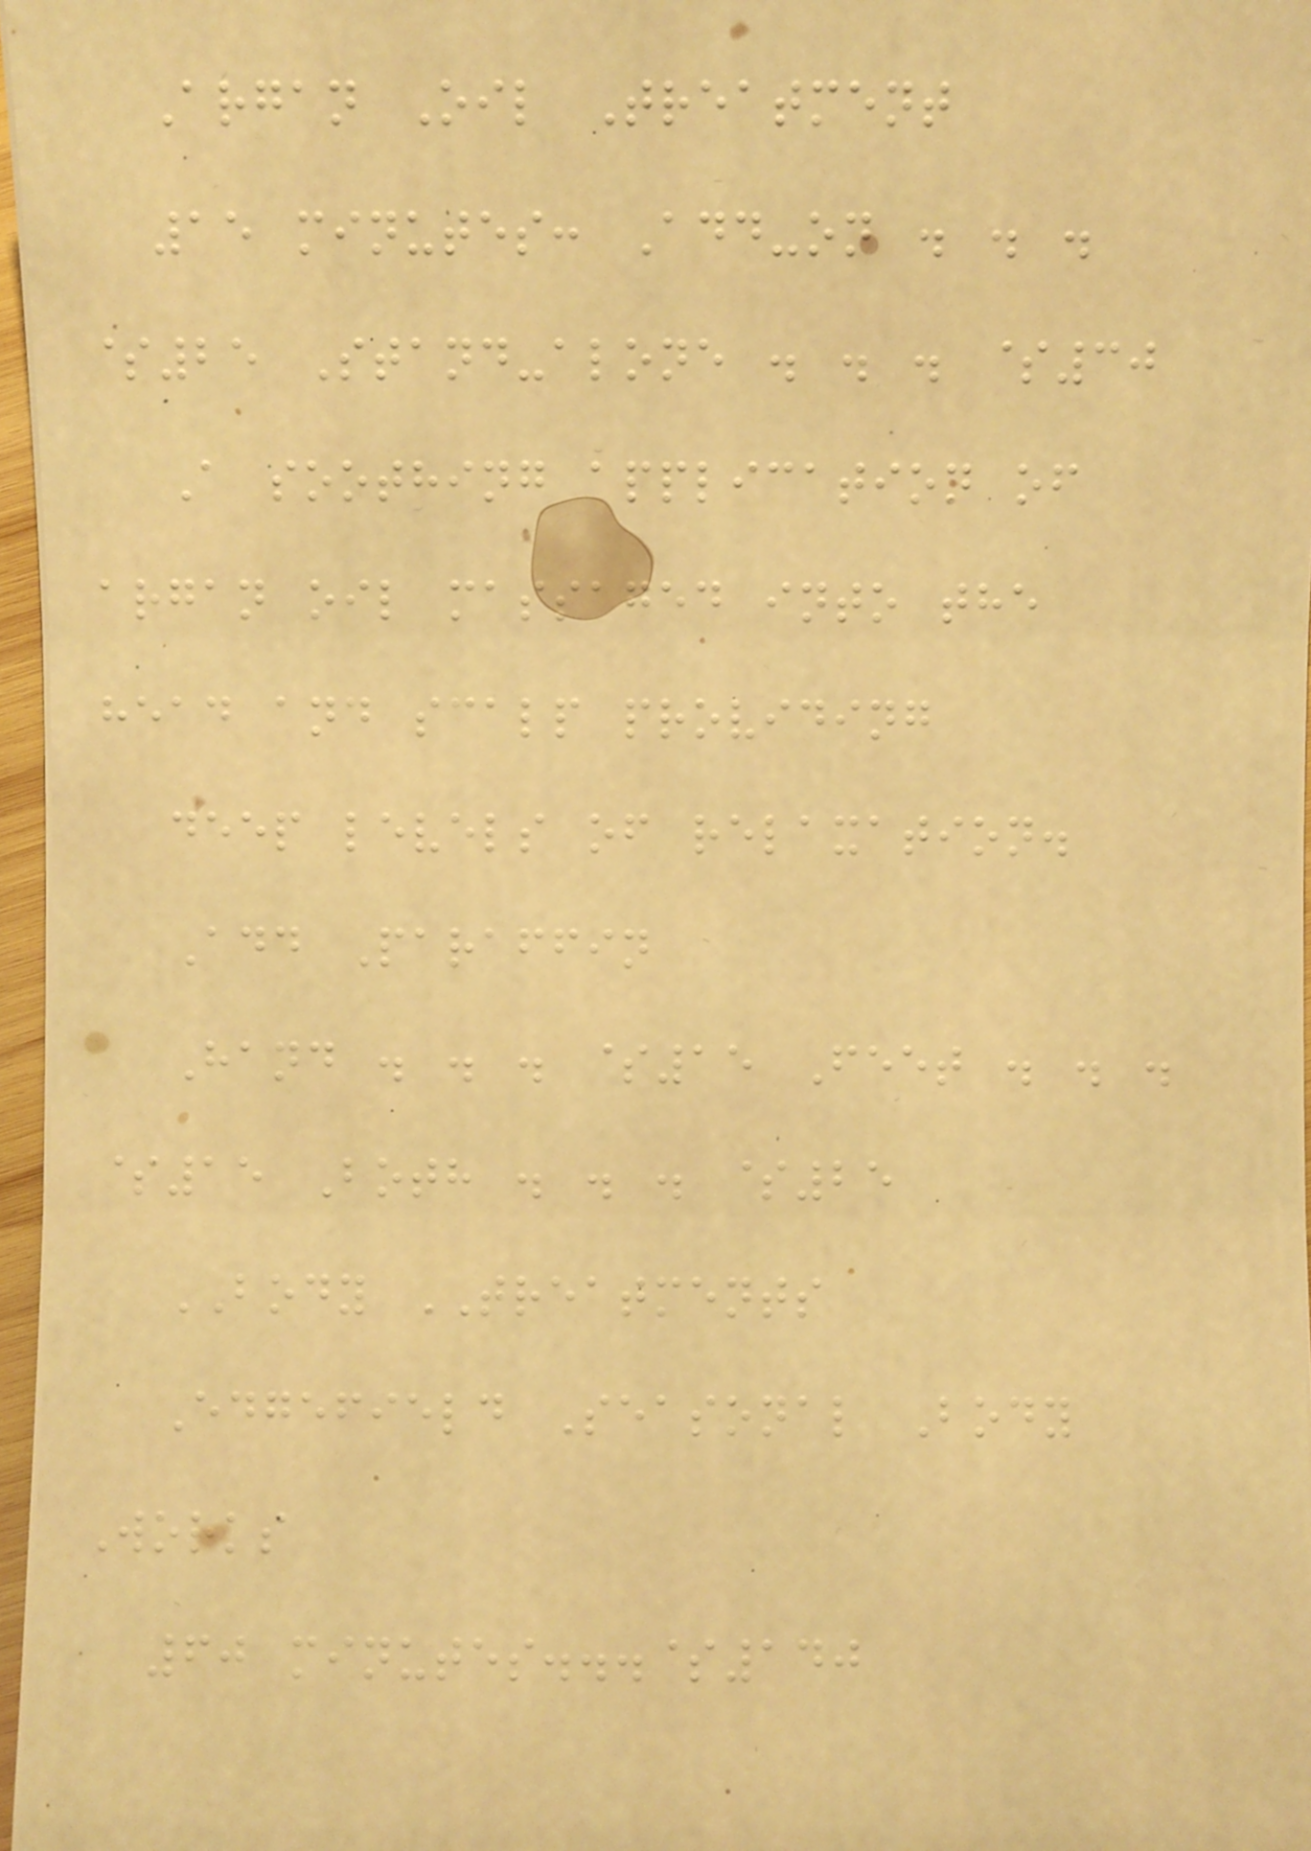Argan Oil Treatment
15 minutes: Add-on . . .
$25 Stand-alone . . . $30
A soothing application of
argan oil massaged into the
head and scalp providing
deep levels of relaxation.
Add Paraffin
Hand . . . $15 Feet . . .
$15 Both . . . $25
BODY TREATMENTS
Edgefield Seasonal Body
Works
60 minutes...$140
